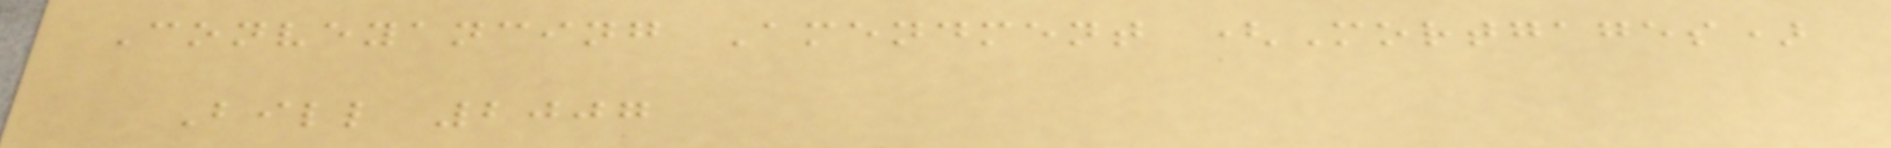Conveyancing Amendment (Mortgages)
Bill 2007
